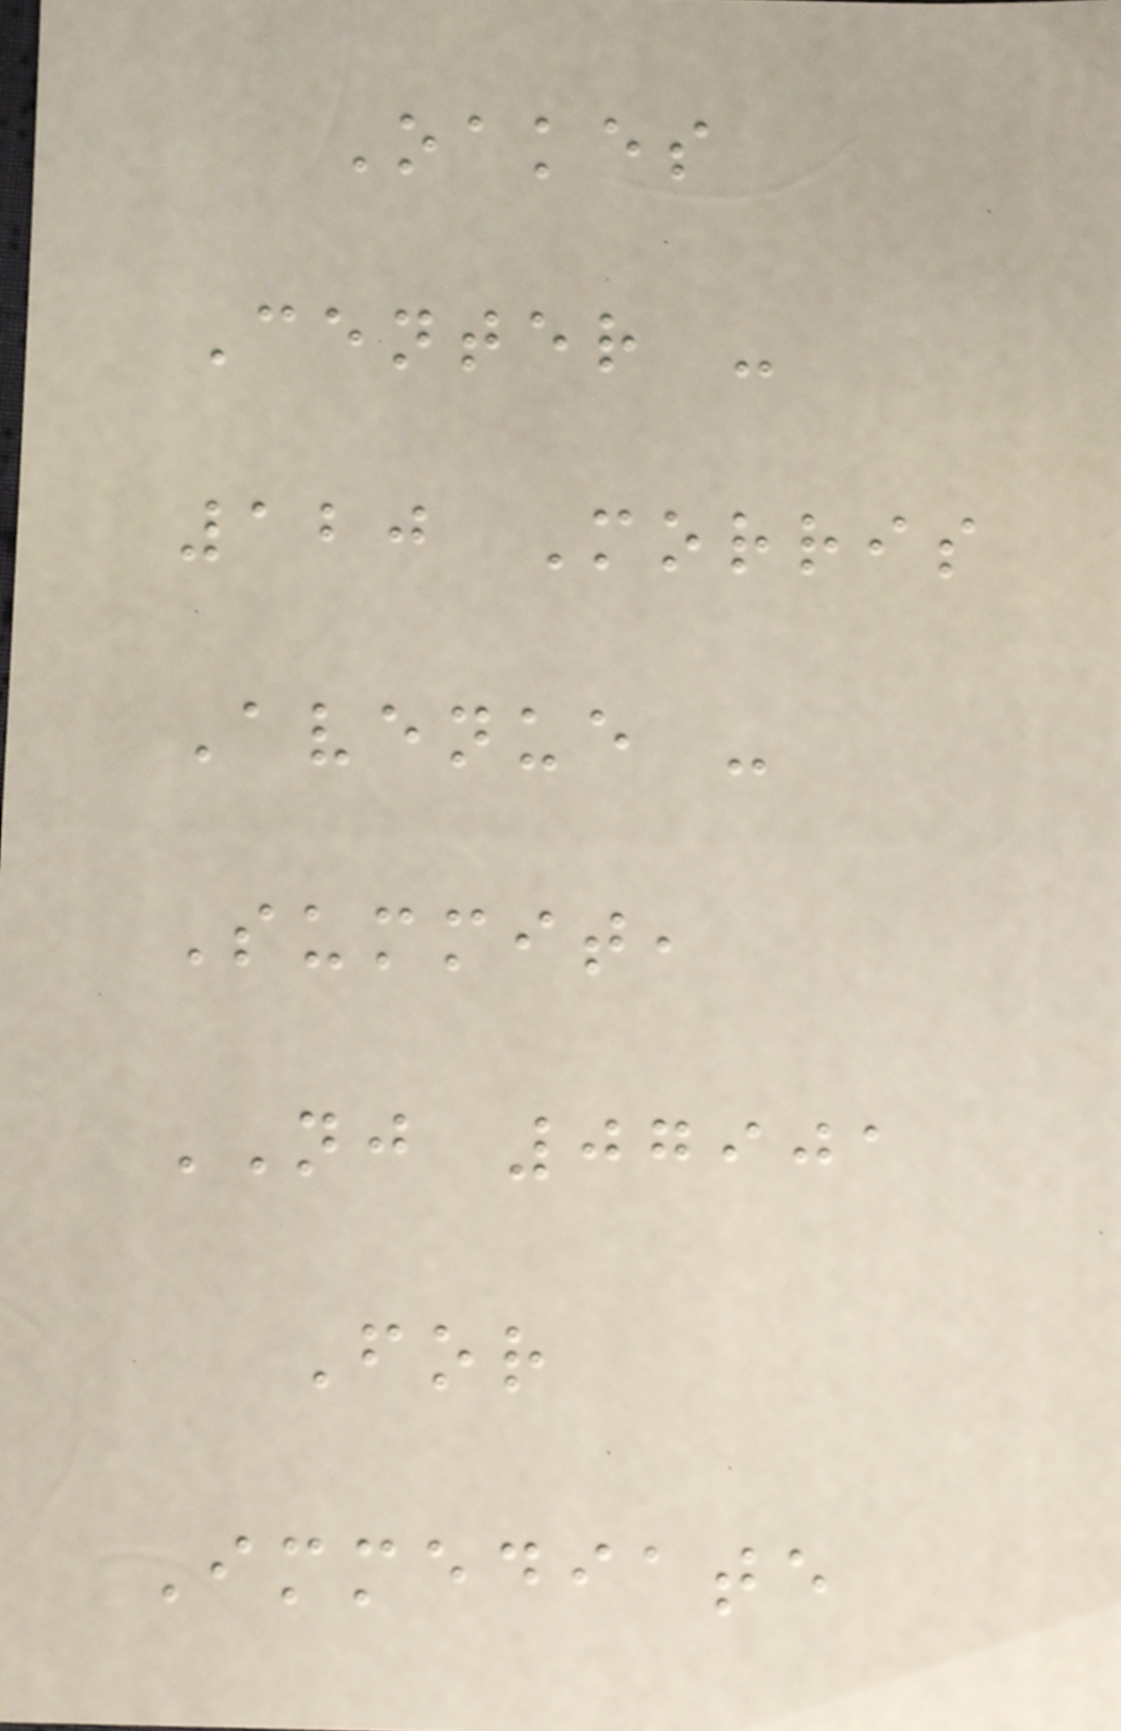Oakes
Center -
120 Morris
Avenue -
Summit,
NJ 07901
For
Immediate
